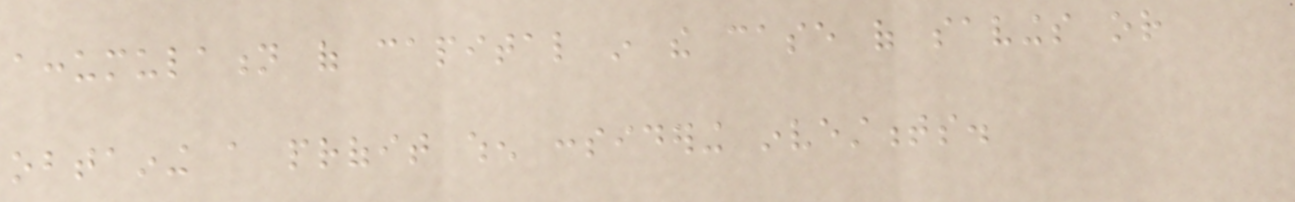accumulation of capital in the case of savings or
obtaining a profit when considering investments.
